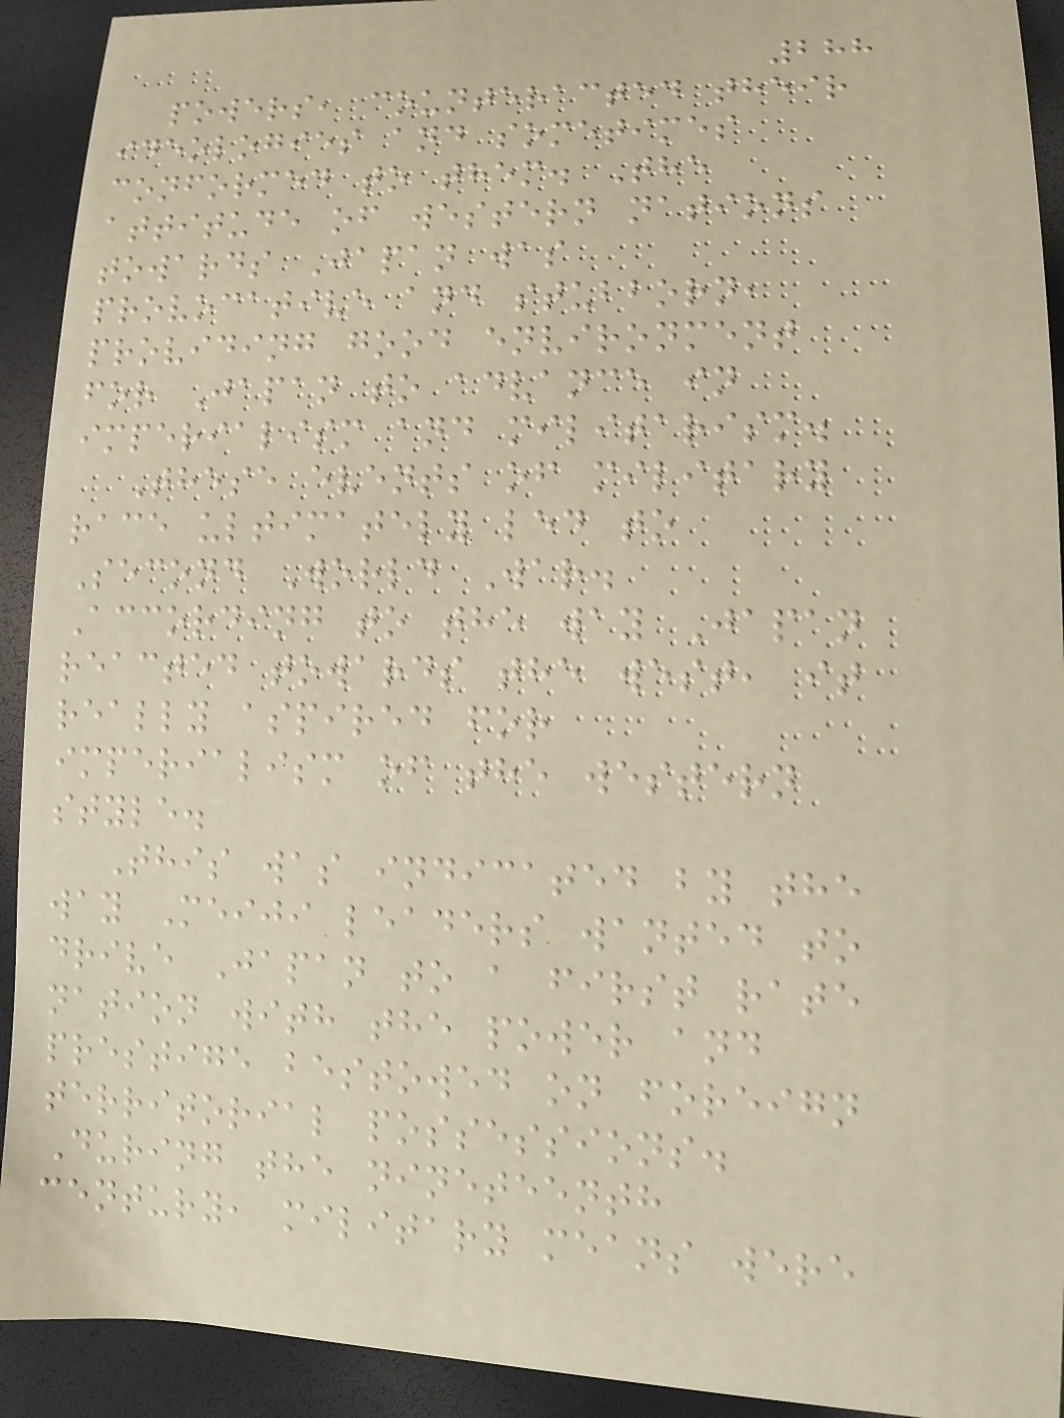288
powers, counteracted their
ideologies and sometimes
conformed to them. The
attitude of western nations
towards Japan was
provocative and stubborn,
providing good environment
for Japan to advance in
imperialism and militarism.
These events of military
race ultimately led to
Second World War.
According to the way Japan
reacted towards the west, it
really aspired for
imperialism of the western
style.
This was indicated by the
way Meiji leaders wanted to
drive Japan to a first rate
nation with the power and
prestige bestowed on foreign
territorial possessions.
During the nineteenth
century, military means were
